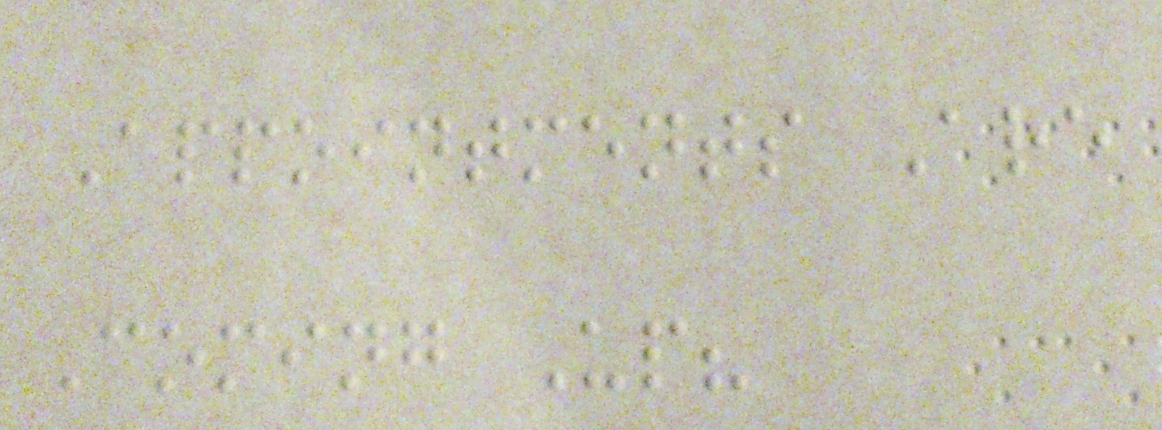Appointments Are
Coming Up?
